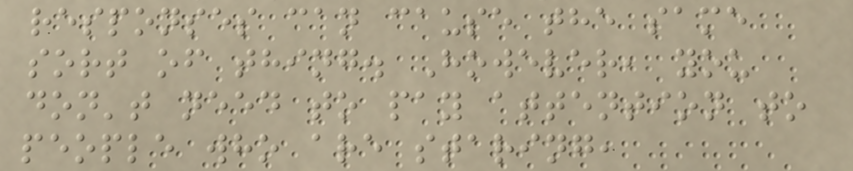responses can cause the same
sort of thing. However, you
don't need to pay attention to
people who are staring,
